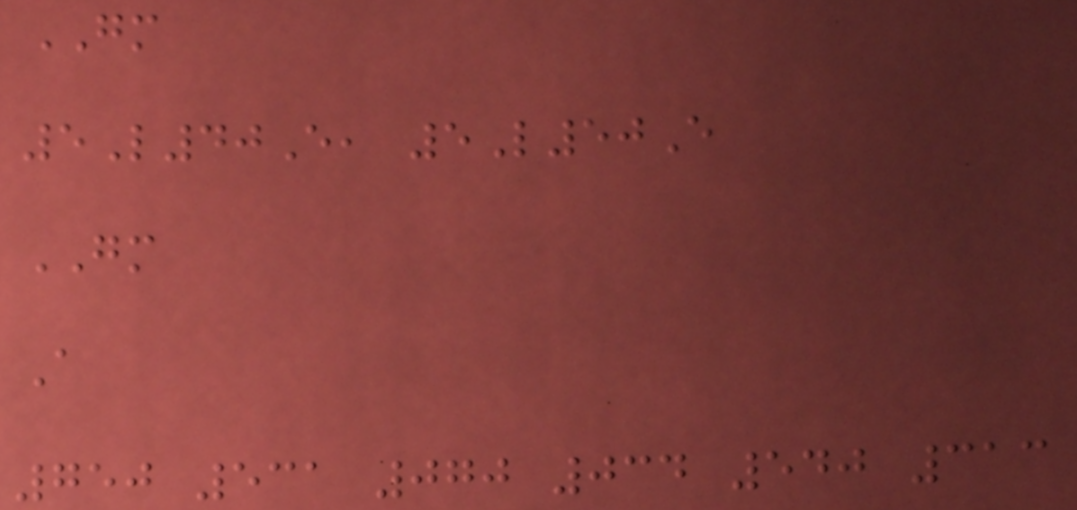GM
5L40E, 5L50E
GM
A
750 531 070 034 540 313
